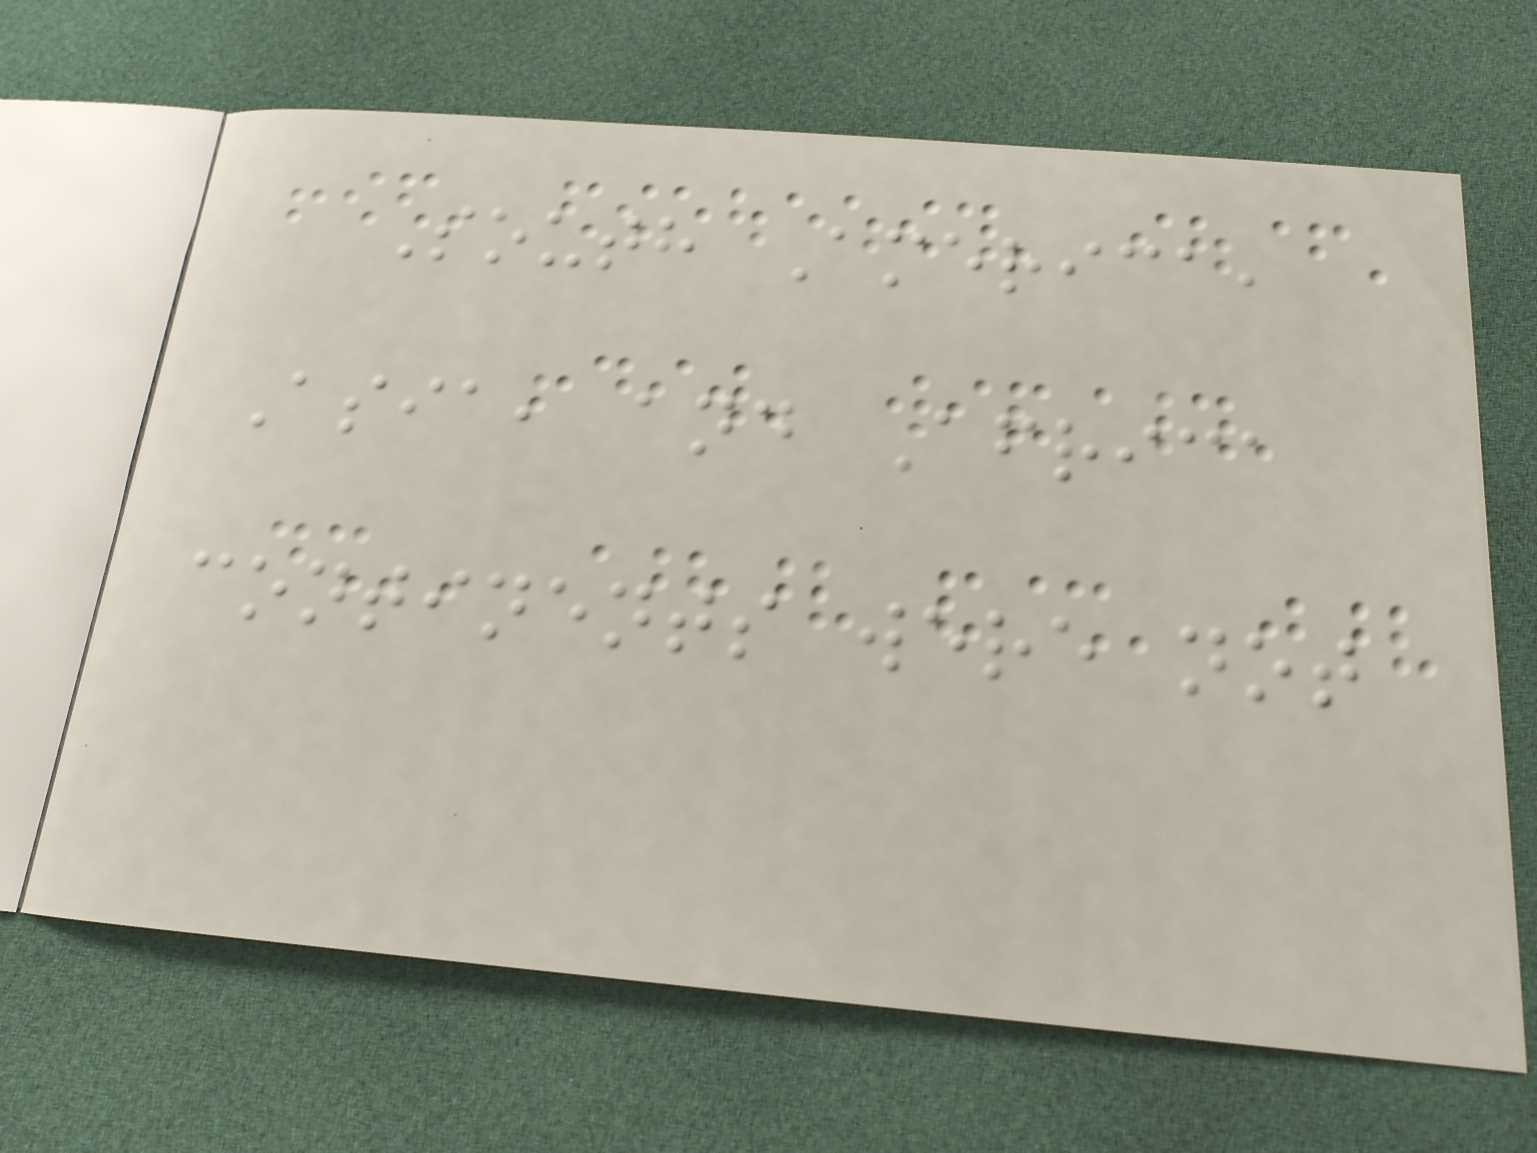South America,
Asia, and Africa
continents were not
